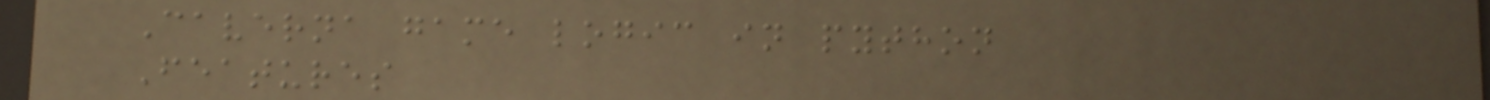Caverna game logic in python
Features
